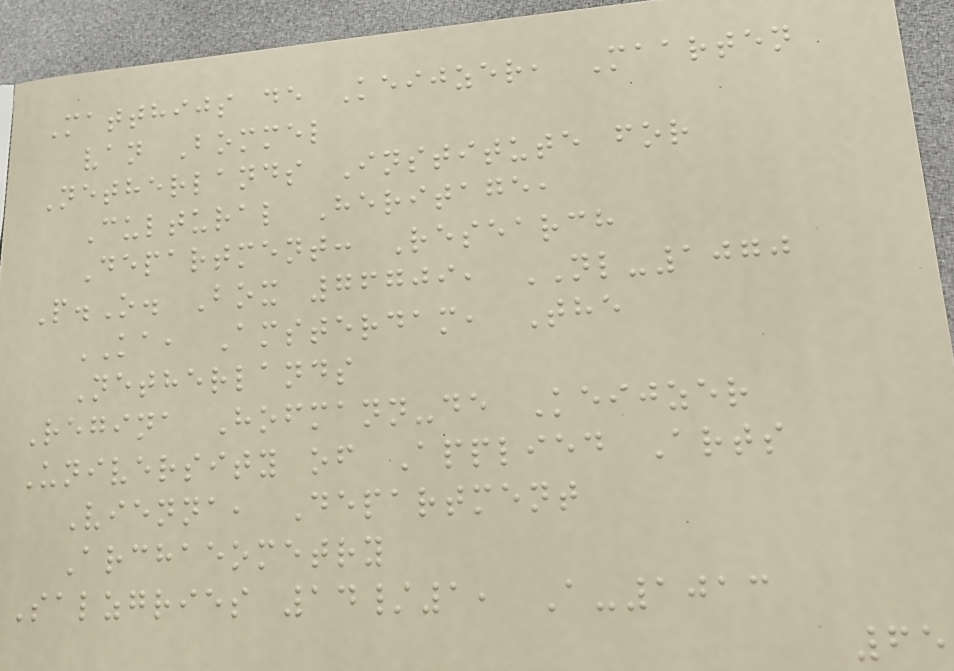Matthijs de Keijzer, Maarten
van Bommel
Netherlands Institute for
Cultural Heritage,
Department: Research
P.O. Box 76709, NL-1070
KA, Amsterdam, The
Netherlands
Regina Hofmann-de Keijzer
University of Applied Arts
Vienna, Department
Archaeometry
Salzgries 14/1, A-1013
65
